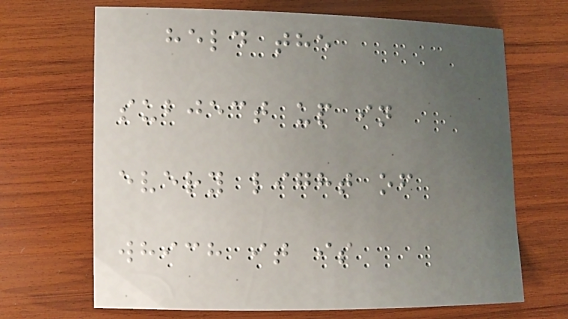held the
subject up in
every light of
which it is
